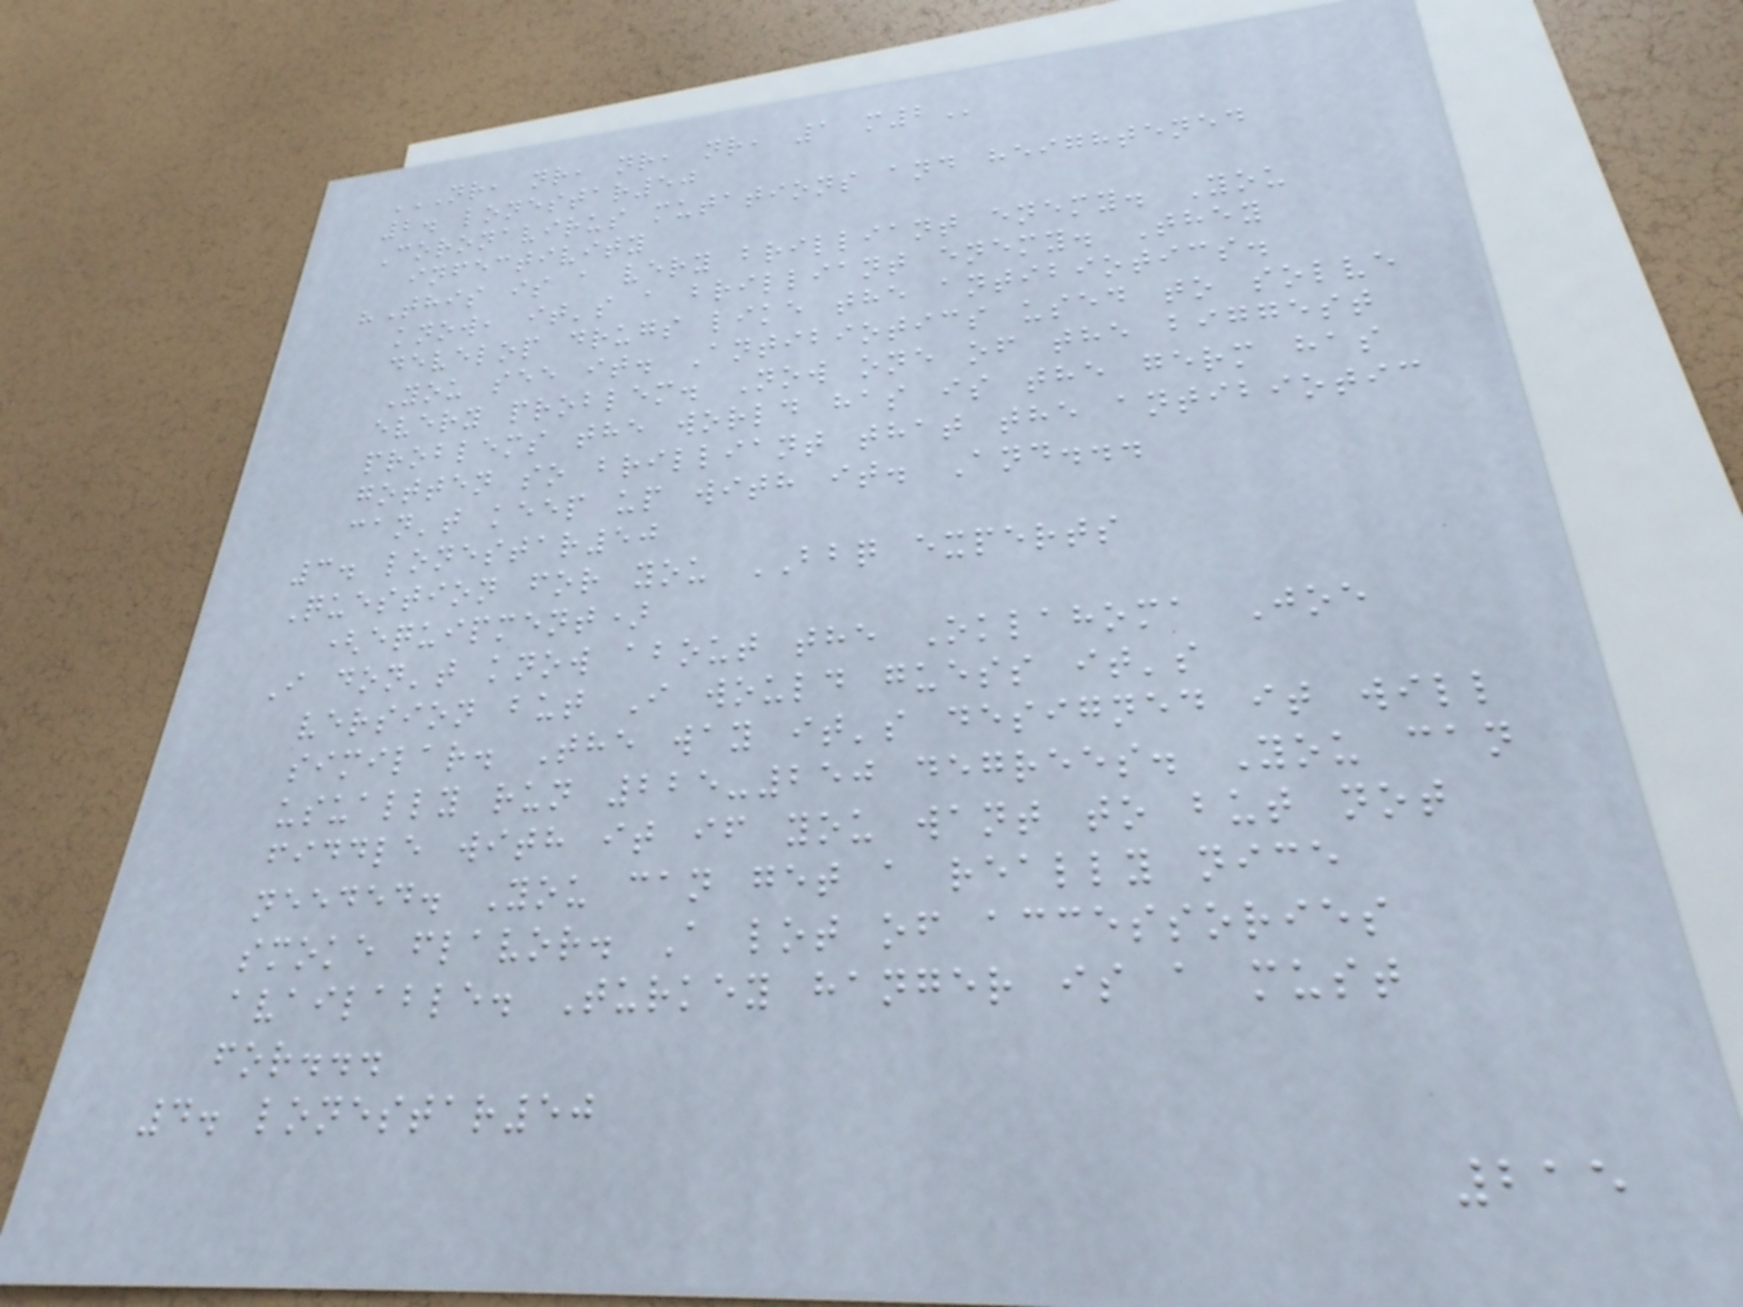NR, NR, NR, NR, 1 M2
2. lonestar50
Coronavirus mutations and heightened
infectivity
"This is a very brilliant enemy. You
know, it's a brilliant enemy. They
develop drugs like the antibiotics.
You see it. Antibiotics used to solve
every problem. Now one of the biggest
problems the world has is the germ has
gotten so brilliant that the antibiotic
can't keep up with it. And...
3. lonestar50
Question for you BBQ experts
(equipment)
I don't know about the Oklahoma Joe
version but I would guess it's
similar. The way it's designed it will
usually run 225-250 degrees. You can
fiddle with it if you want to but not
needed. You can get a really nice
smoke flavor. A lot of accessories
available. Turkey hanger is a must
for...
4. lonestar50
215
